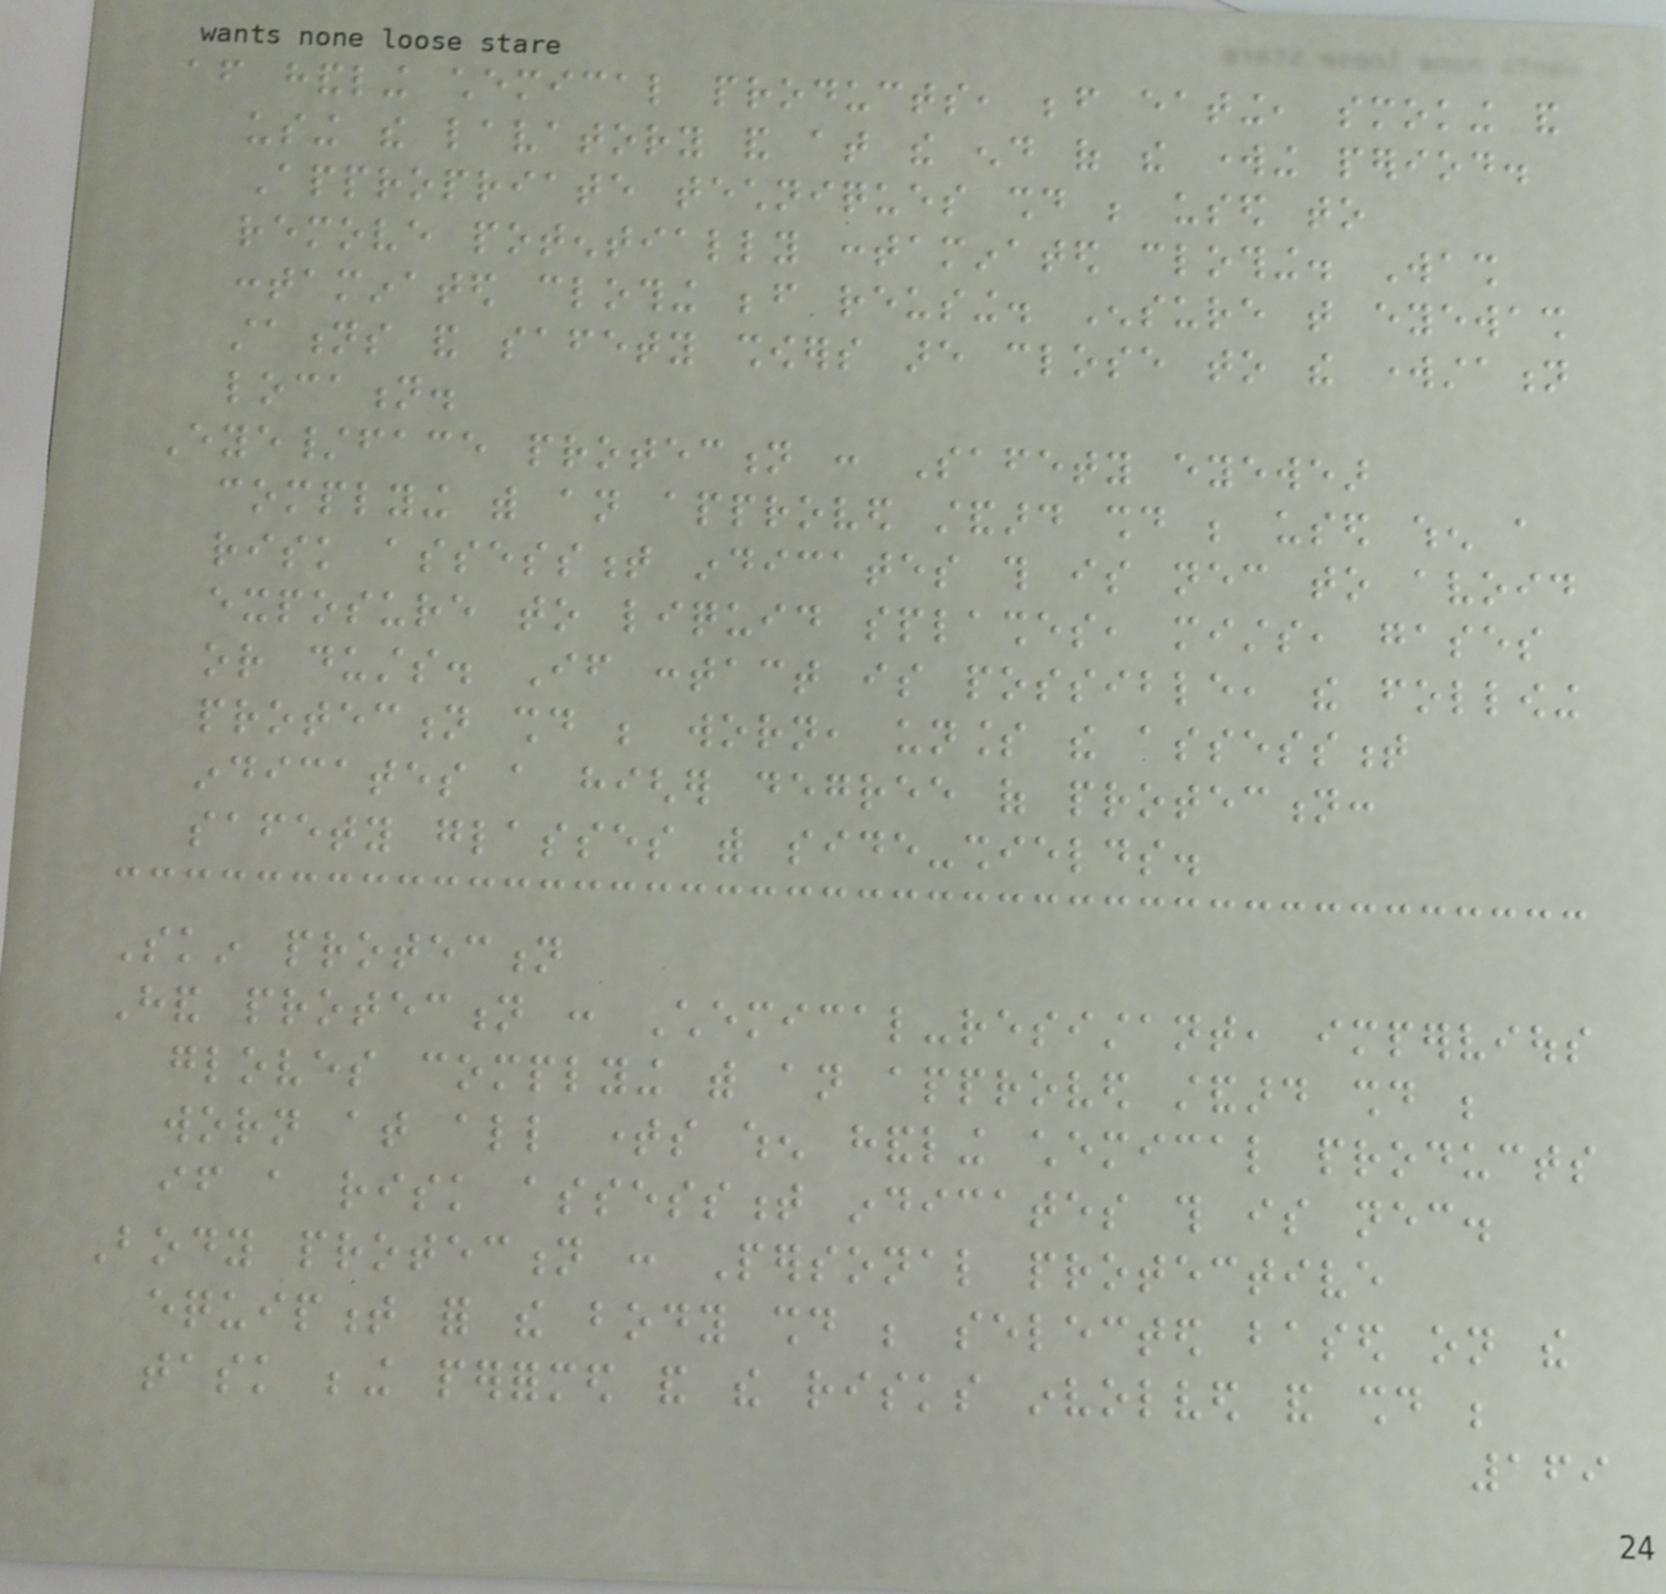after handling chemical products, before eating, smoking and
using the lavatory and at the end of the working period.
Appropriate techniques should be used to
remove potentially contaminated clothing. Wash
contaminated clothing before reusing. Ensure that eyewash
stations and safety showers are close to the workstation
location.
Eye/face protection : Safety eyewear
complying with an approved standard should be used when a
risk assessment indicates this is necessary to avoid
exposure to liquid splashes, mists, gases
or dusts. If contact is possible, the following
protection should be worn, unless the assessment
indicates a higher degree of protection:
safety glasses with side-shields.
Skin protection
Hand protection : Chemical-resistant, impervious
gloves complying with an approved standard should be
worn at all times when handling chemical products
if a risk assessment indicates this is necessary.
Body protection : Personal protective
equipment for the body should be selected based on the
task being performed and the risks involved and should be
169
